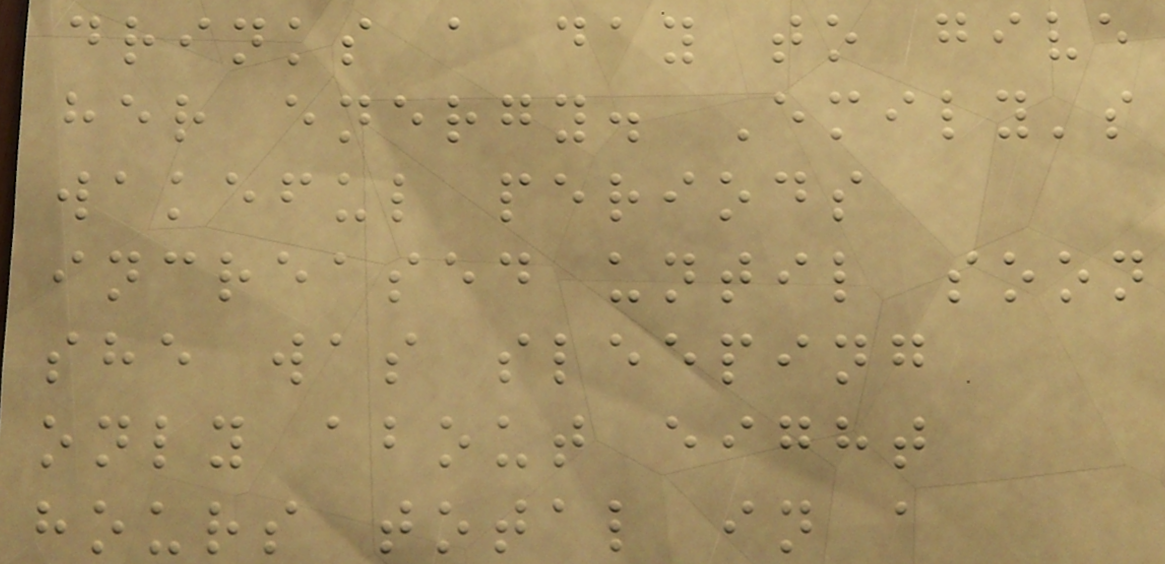drinks a day to give
her energy. Emily's
wakeful periods
increased until soon
she was sleeping
only about eight
hours total in a
